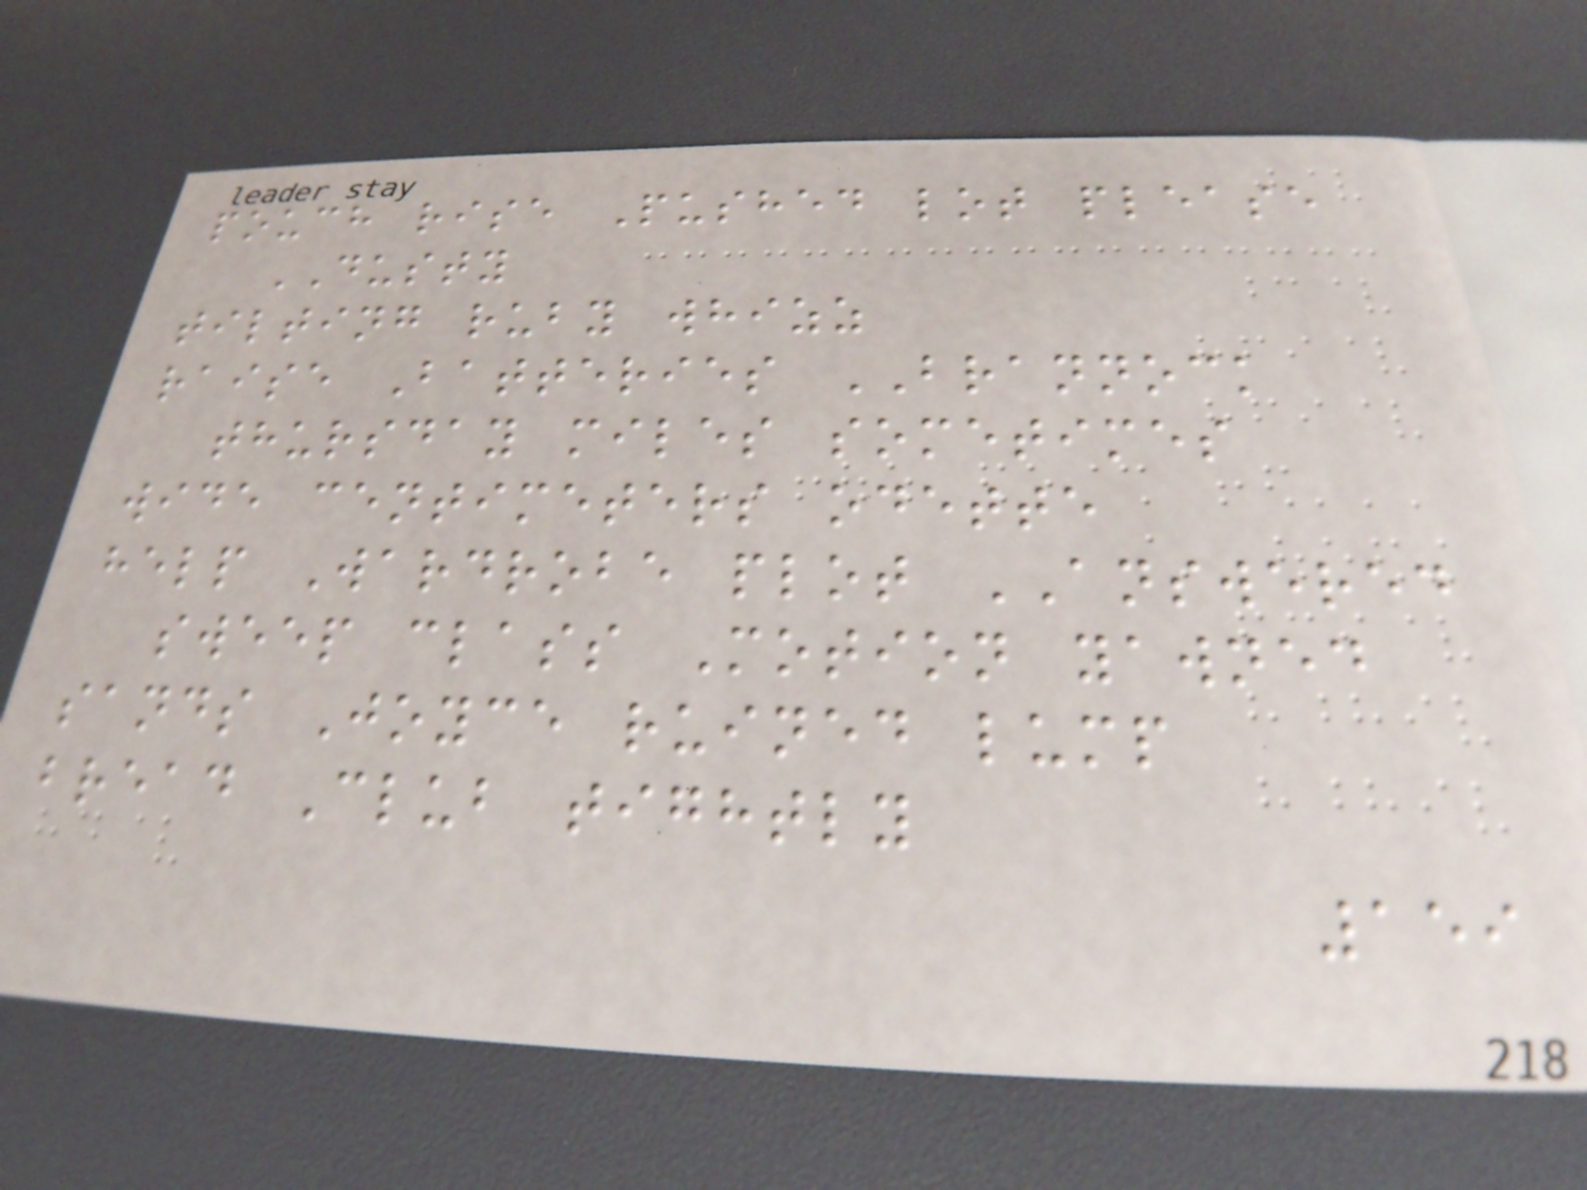pouch rise Pushed lot please
DUSTY
tilting ruby whizz
raise Batteries BRANNOCK
thursday miles sometimes
wide centimeters odette
help Wardrobe plot ANSWERED
sweep class Motion yawned
sands Joyce ruined lump
bread Club tightly
159
